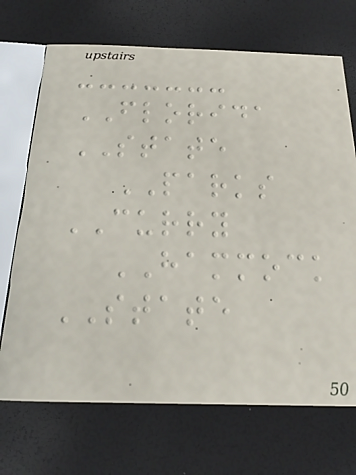FLORIDA
STATE
PARKS
CURRY
HAMMOCK
STATE
